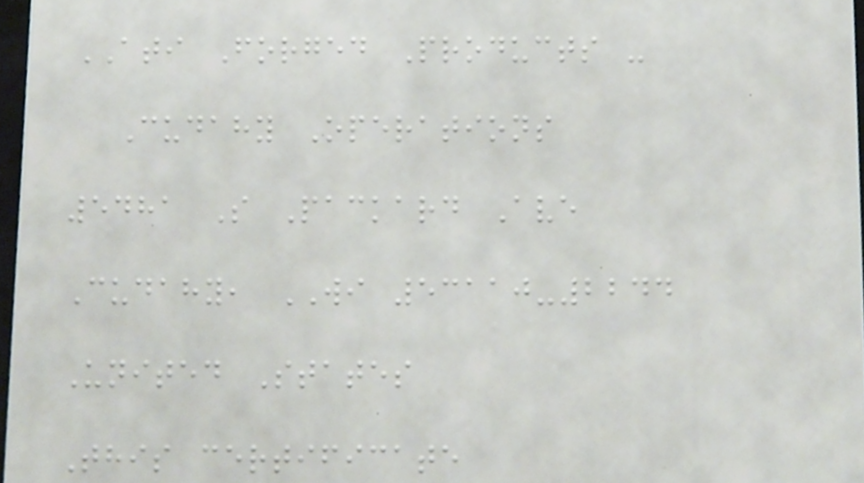ATI Forged Products -
Cudahy Operations
5481 S Packard Ave
Cudahy, WI 53110-2244
United States
This certificate
